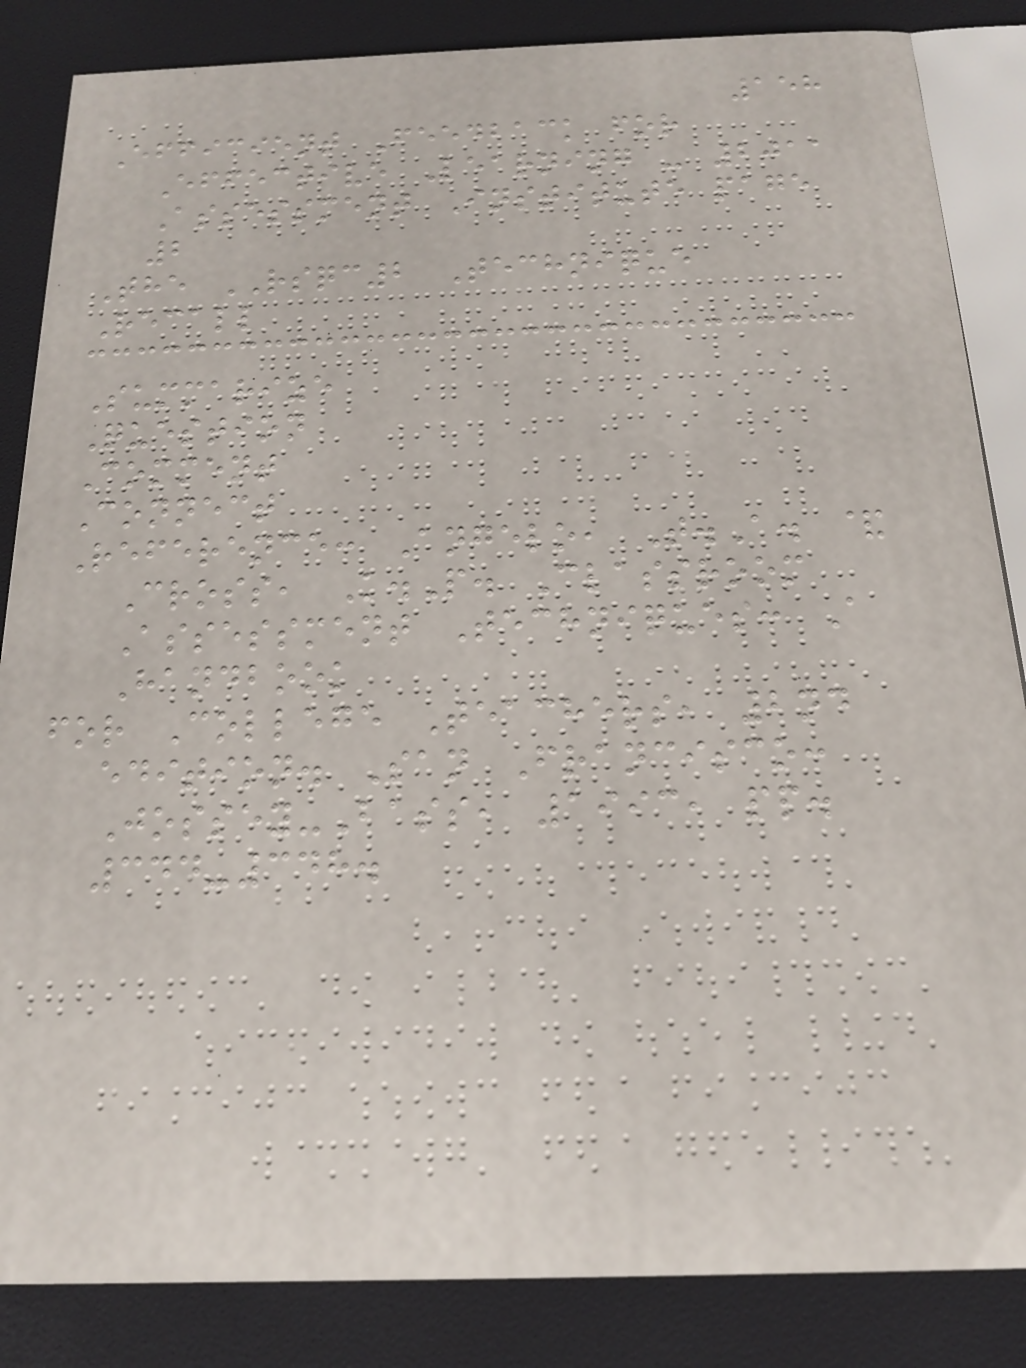158
Efficient Feedback for
Effective Learning - 2011
Assessment Institute page
2
The RSQC2 Technique
Recall
Summarize
Question
Comment
Connect
Reference: Angelo, T.A. &
Cross, K.P. Classroom
Assessment Techniques: A
Handbook
for College Teachers, 2nd
edition. San Francisco:
Jossey-Bass, 1993, pp.
344-348.
